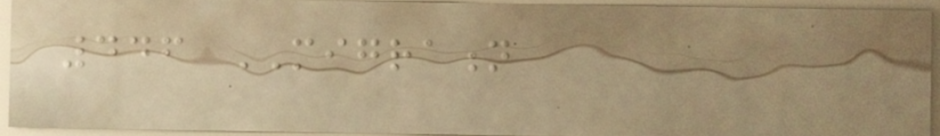446 MIGRATION
